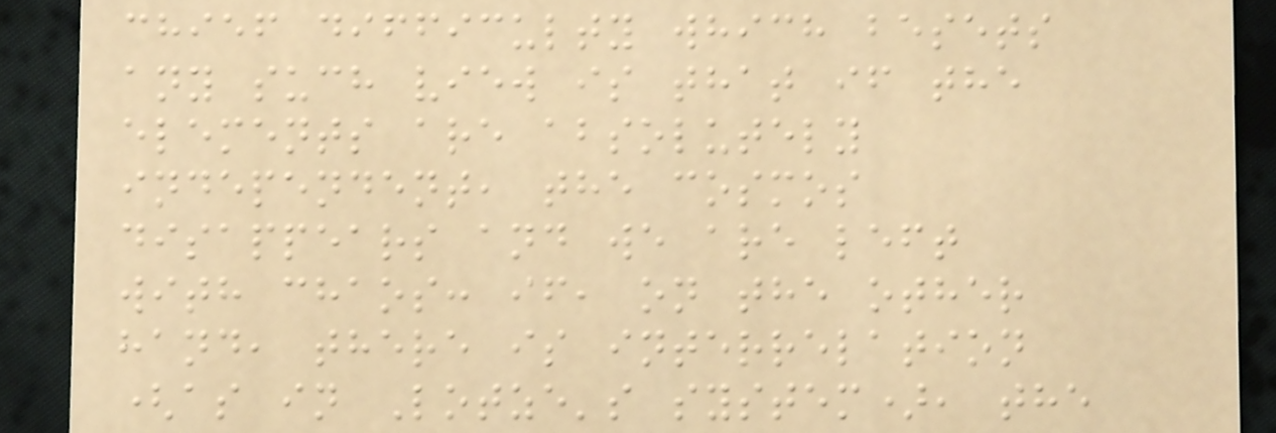chief difficulty which besets
any such view is that if the
elements are absolutely
independent, the cosmos
disappears and we are left
with chaos: if, on the other
hand, there is interrelation
(as in Lotze's system), the
